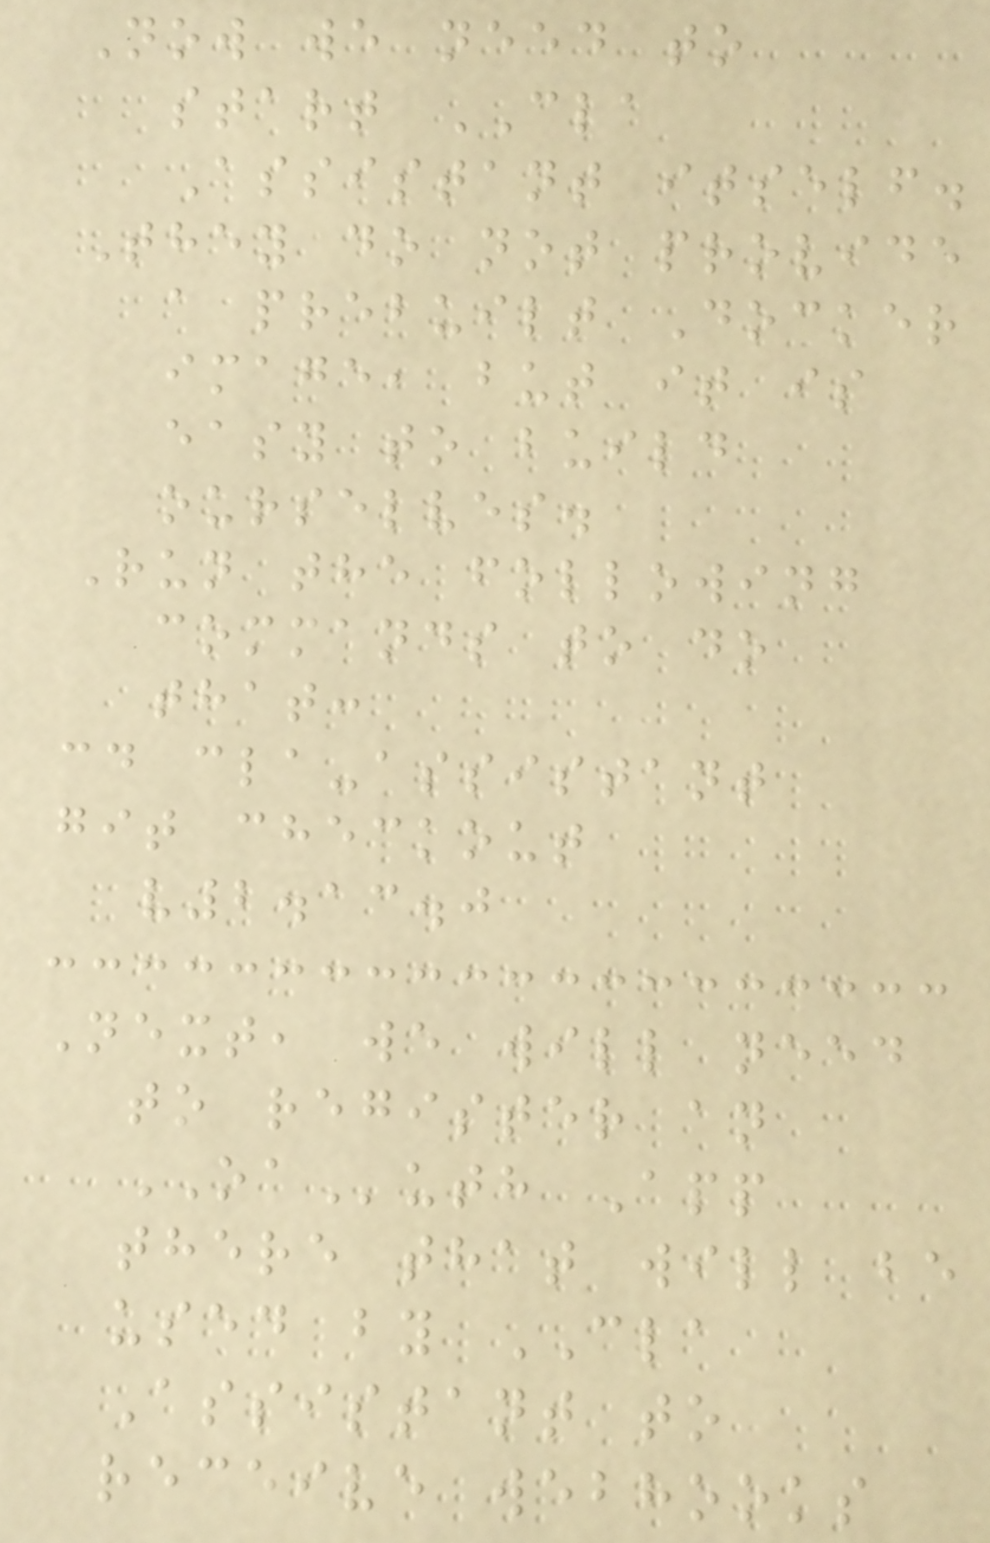Now we need to
start CLA
Assistant itself.
They do not provide
a prebuilt Docker
image, but it is
easy to build
ourselves.
Run the following
commands to do
that:
cd cla-assistant
git checkout
v2.13.0
Next, we will need
to register an
OAuth App
there that will be
used by CLA
Assistant to
receive webhooks
